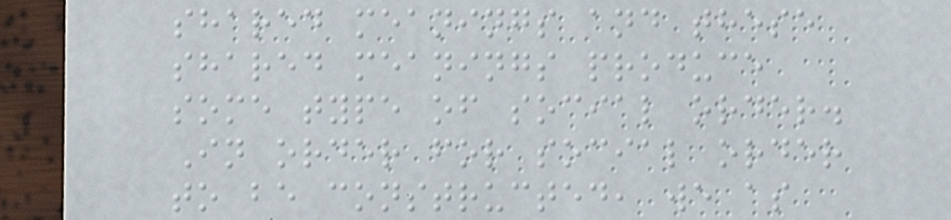shared meanings and these
shared meanings produce
some type of social order.
In order for social order
to be constructed, we as
